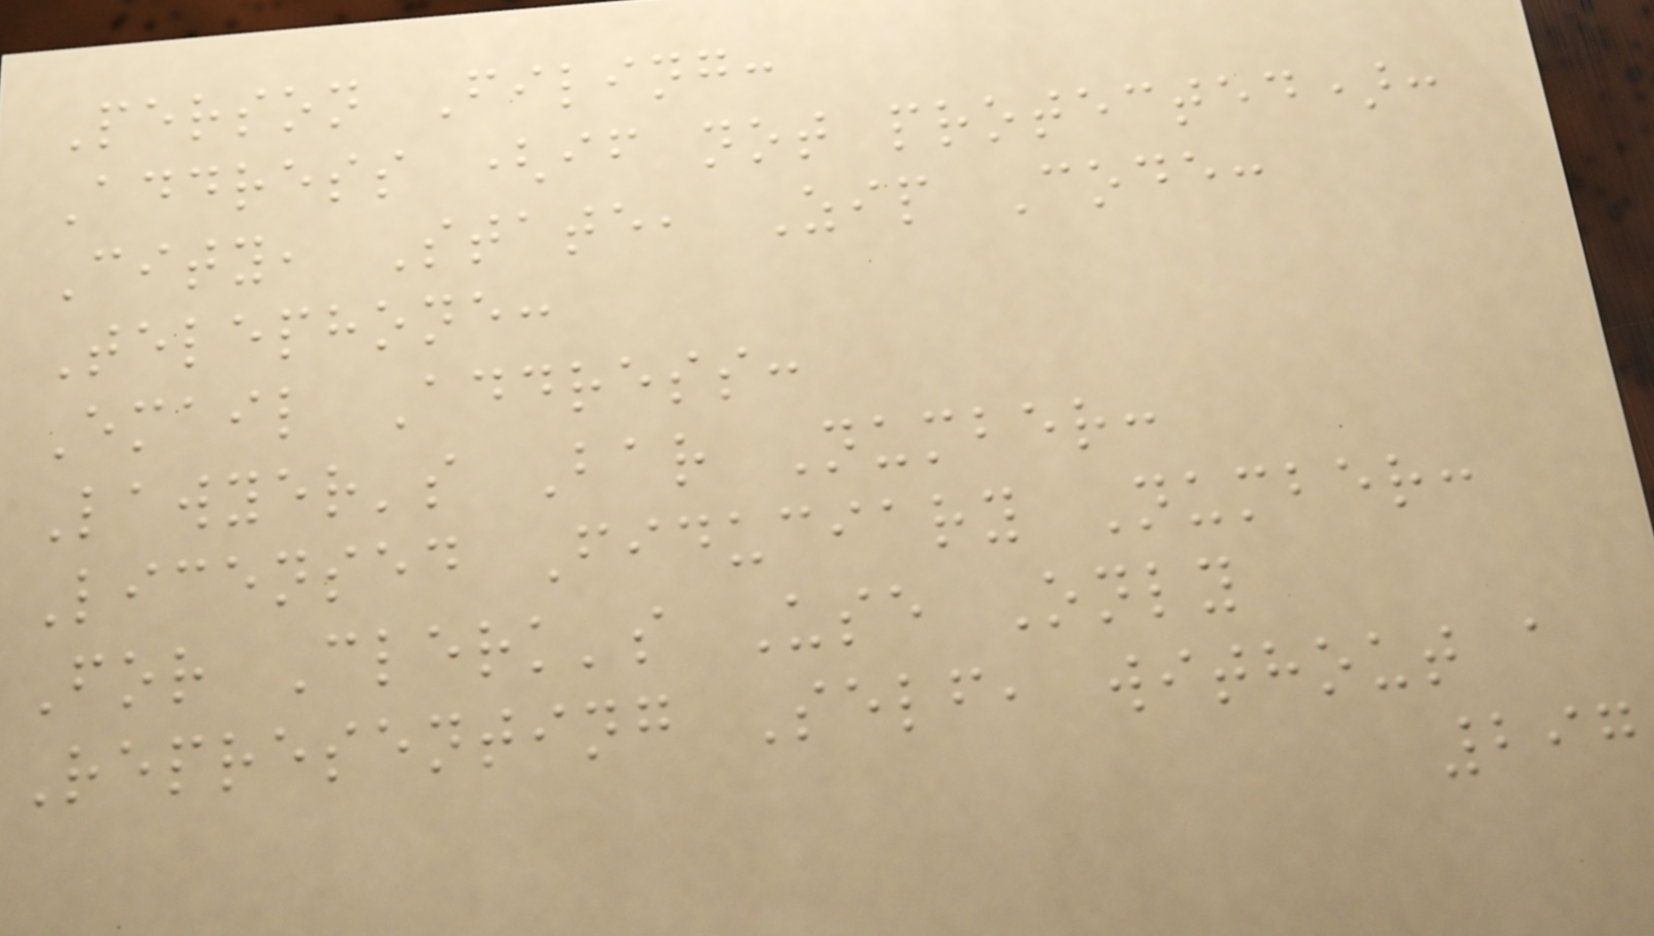Person Filing:
Address (if not protected):
City, State, Zip Code:
Telephone:
Email Address:
Lawyer's Bar Number:
Licensed Fiduciary Number:
For Clerk's Use Only
Representing Self, without a
297
